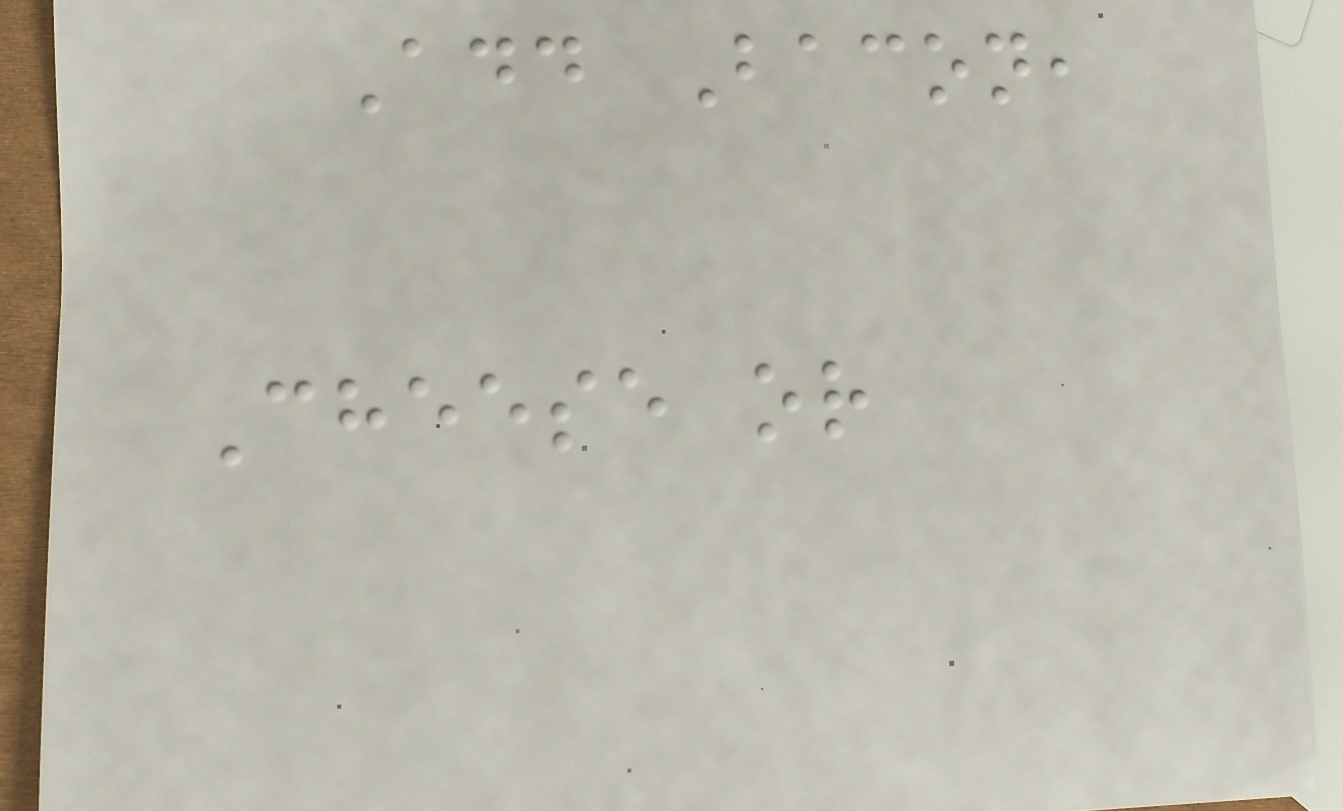Add Bacon,
Cheese or
